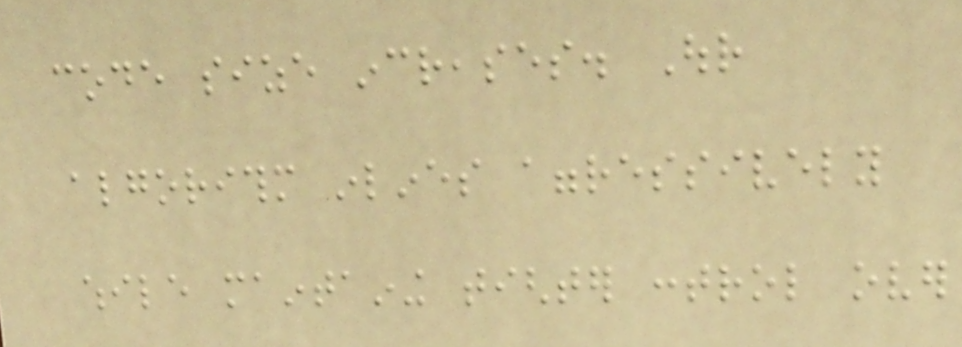code size increases. Our
algorithm inlines aggressively
while maintaining tighter control over
